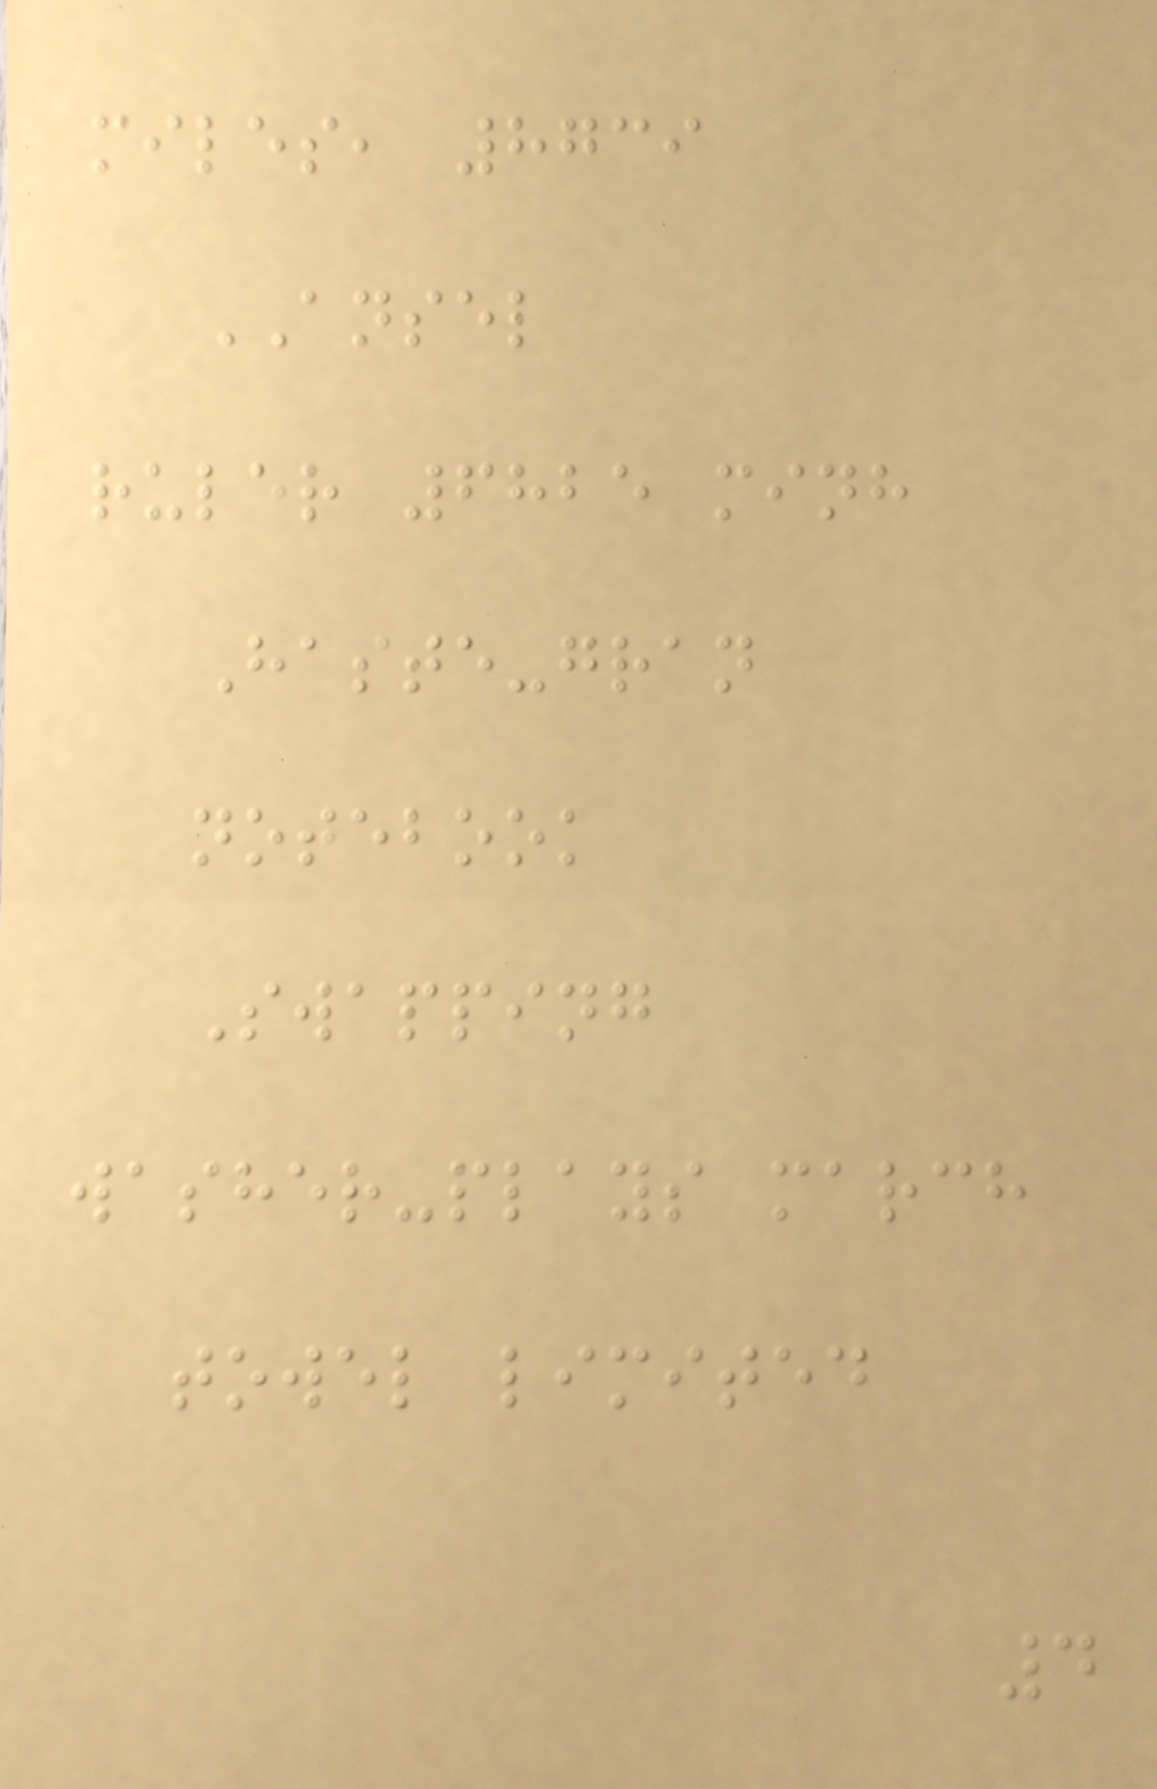miles, 8739
ANSEL
ruler 6825 minh
Haste-gran
notebook
Swapping
washer-plays march
towel limited
4
